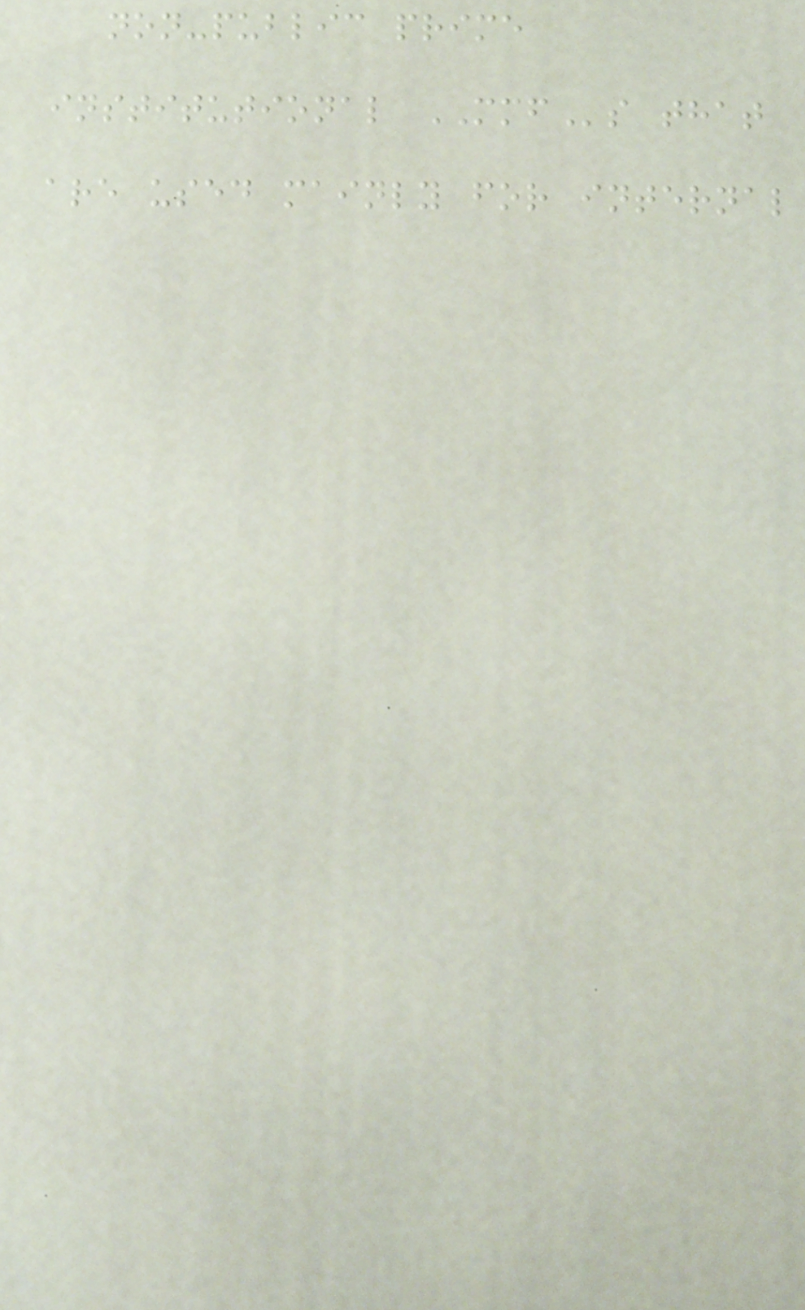non-public prime
institutional MMFs that
are used mainly for internal
